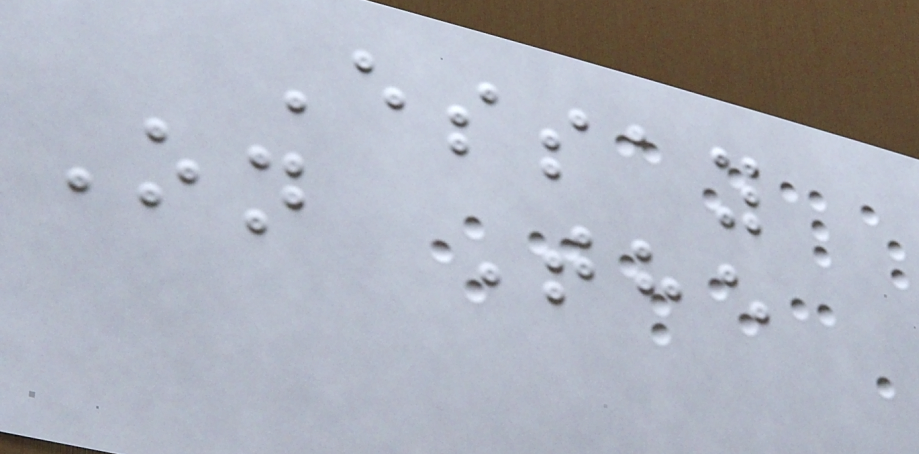Essay
On The
